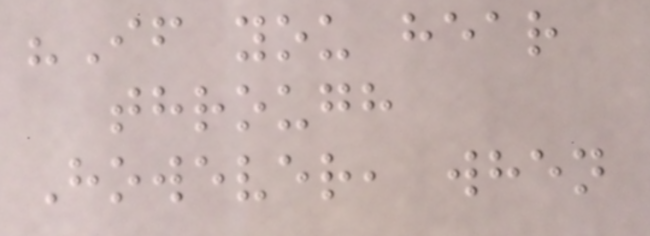"If you hear
through
However, when
